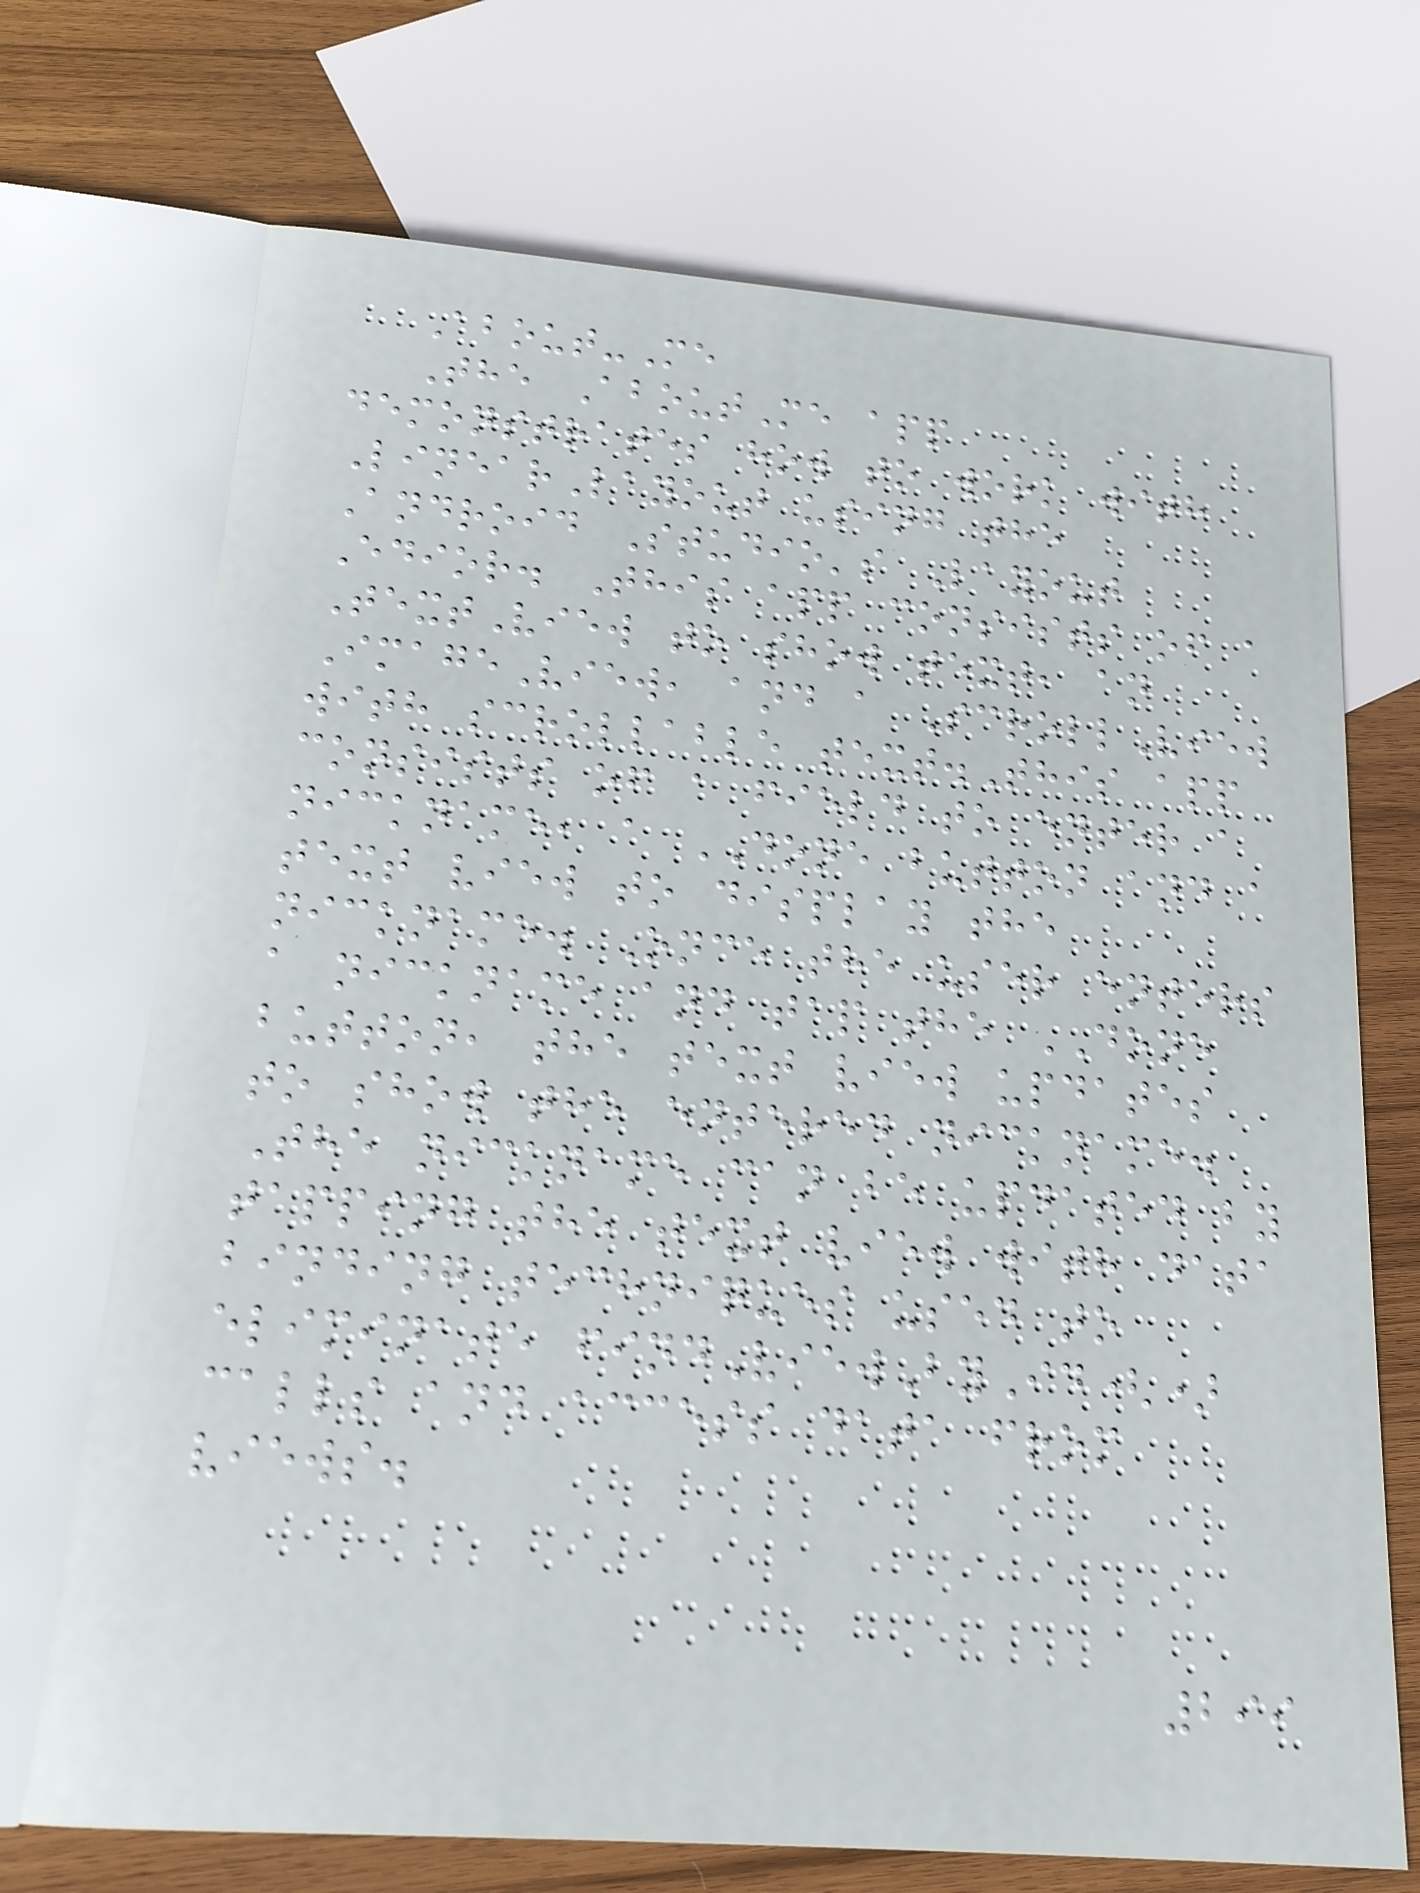About-Me
The AboutMe app
demonstrates how to work with
LinearLayout using the
Android Studio's Layout
Edior. This app consists of a
TextView to show text, an
ImageView, and a ScrollView
with scrollable text.This app
consists of a field to enter a
nickname, a DONE button and a
text view to display the
nickname. Once the user enters
a nickname and tap the DONE
button, the text view updates
to show the entered nickname.
The nickname can be updated by
tapping the text view with data
binding techniques used to
eliminate findViewById()
calls and access data from
views.
299
